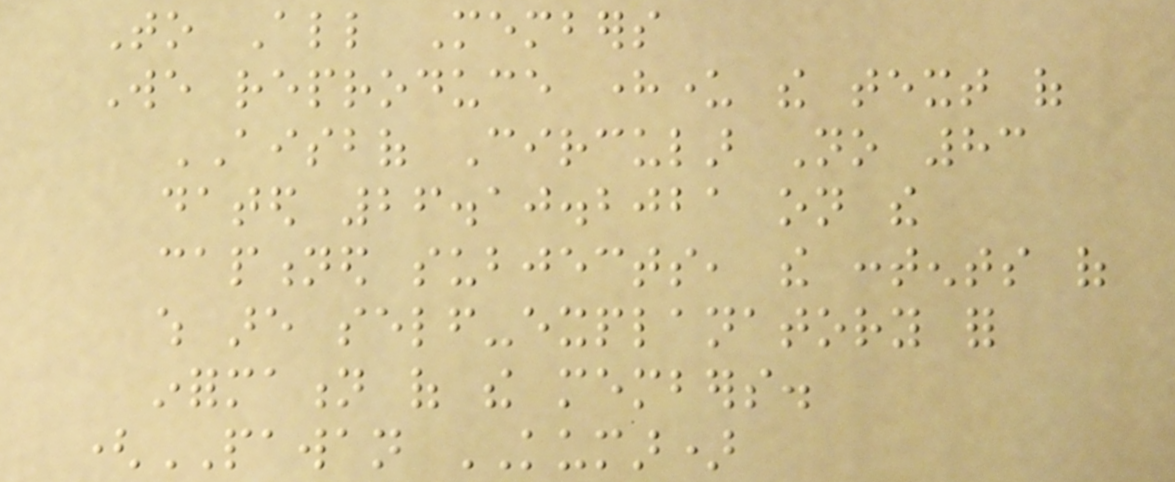To All Members
We reproduce hereunder the text of
AISBOF Circular No 83
dated 26.10.2021 on the
captioned subjects, the contents of
which are self-explanatory for
information of the members.
(PAWAN KUMAR)
